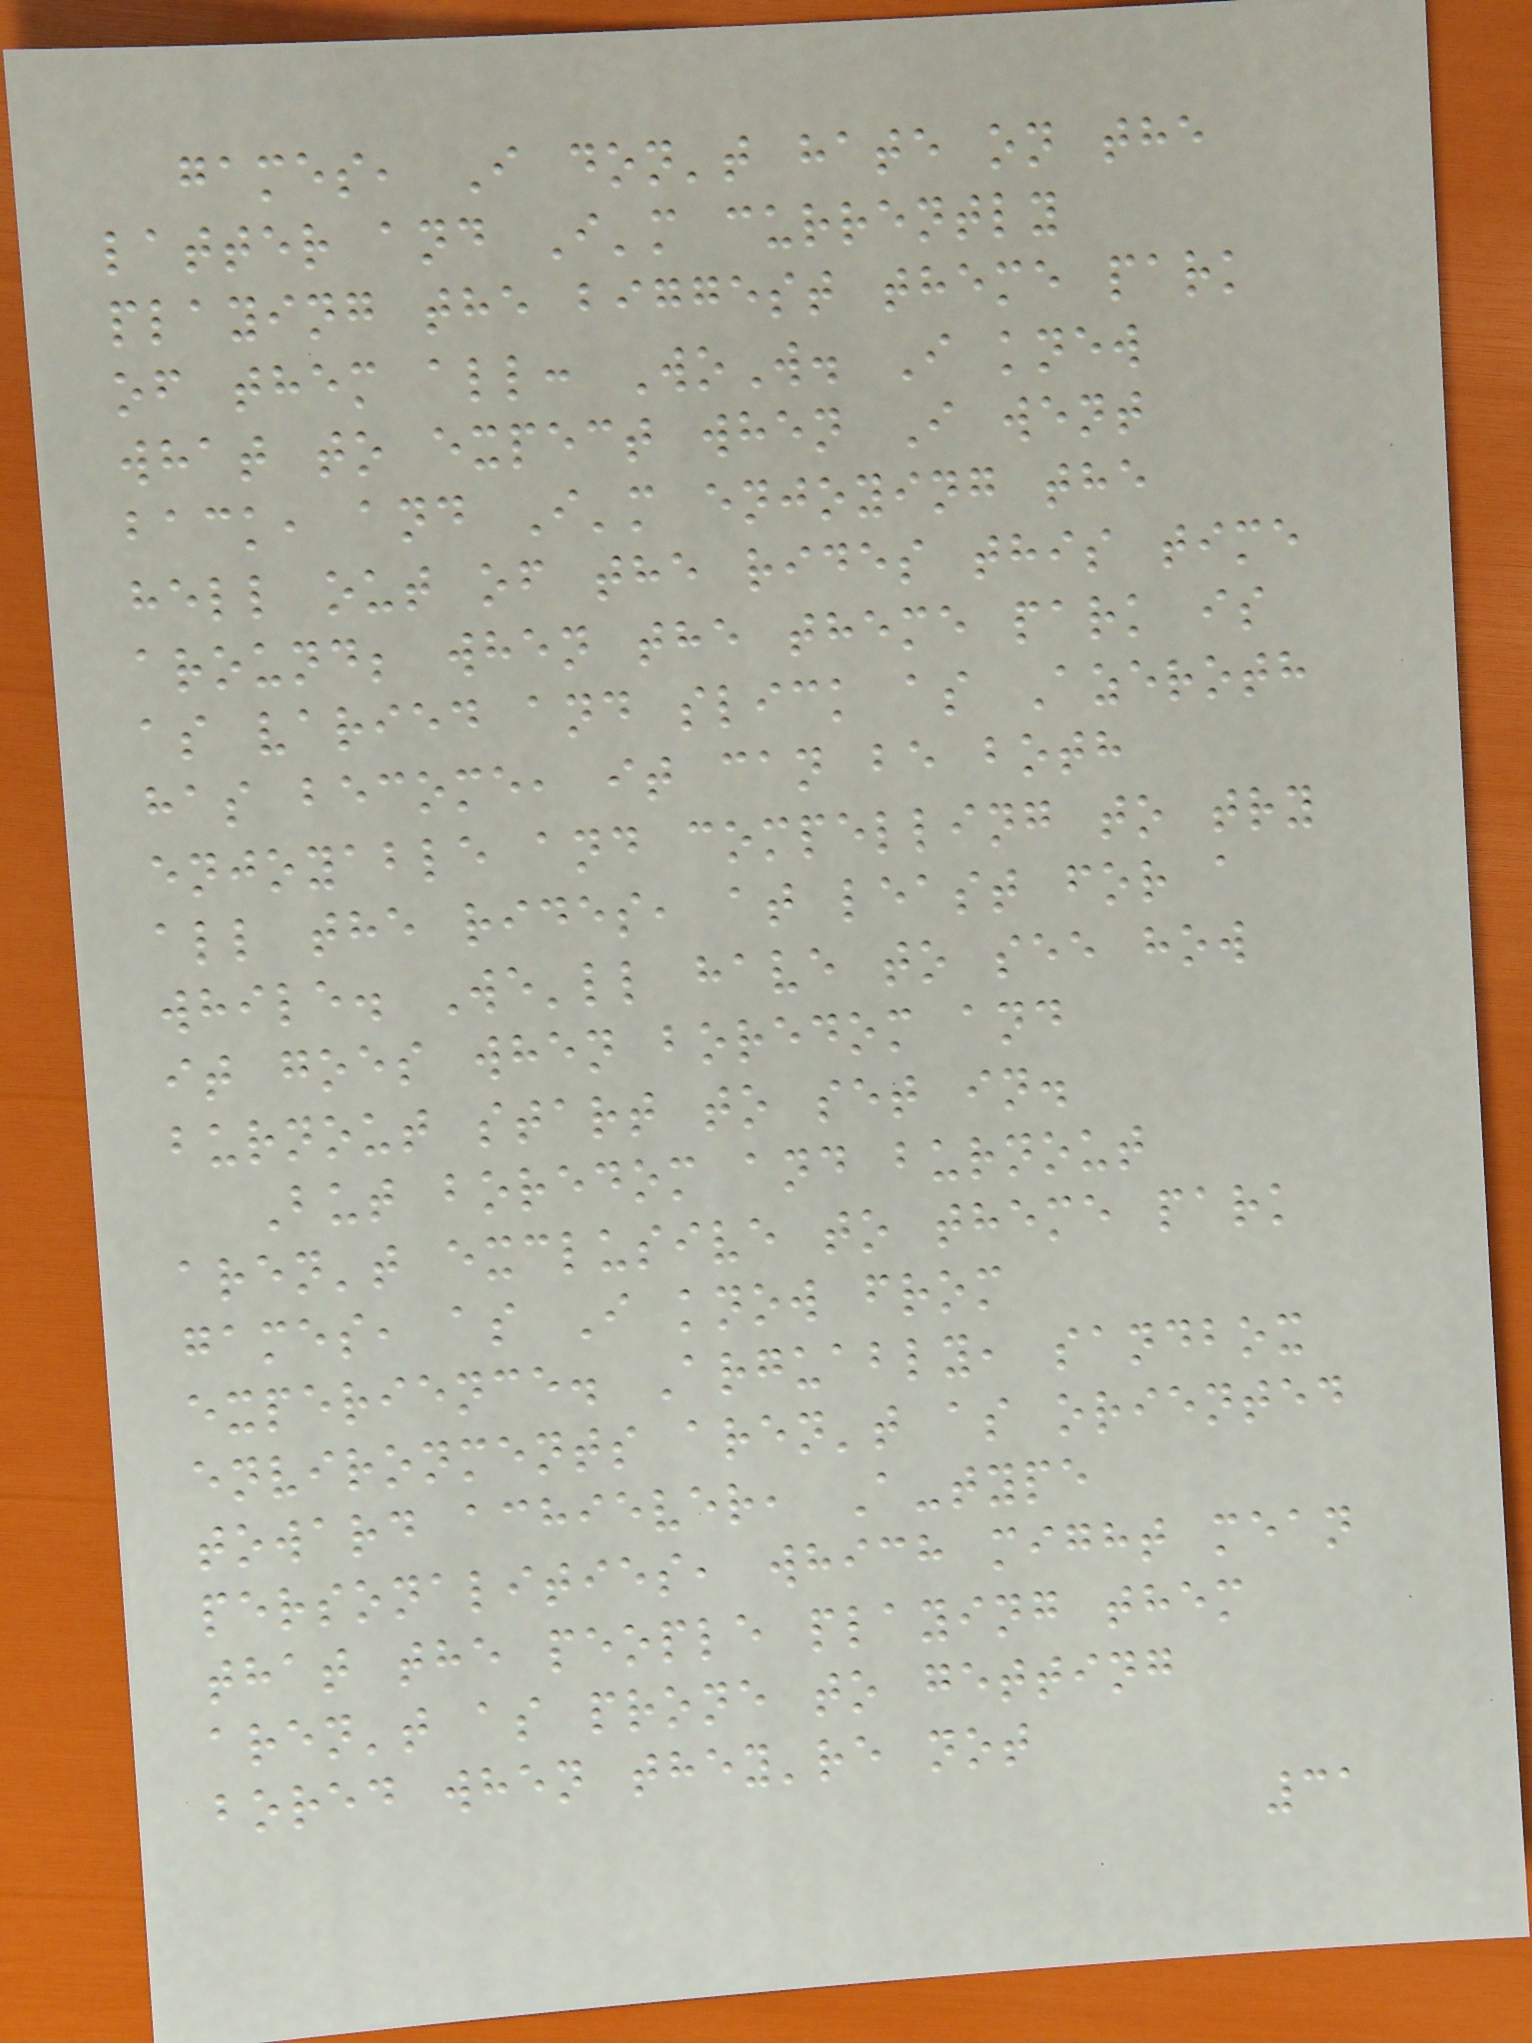games, I don't hate on the
latter and I'm currently
playing the biggest theme park
of them all: WoW. I knew
what to expect when I went
back, and I'm enjoying the
hell out of the rides this time
around; when the theme park is
as varied and slick as Azeroth
has become, it can be both
enjoyable and compelling to try
all the rides, at least for a
while. We'll have to see how
it goes when boredom and
burnout start to set in.
But boredom and burnout
aren't exclusive to theme park
games, as I know from
experience. Arguably, sandbox
environments aren't as oriented
toward achiever, A-type
personalities, which might mean
that the people playing them
aren't as prone to getting
bored when they're not
31
